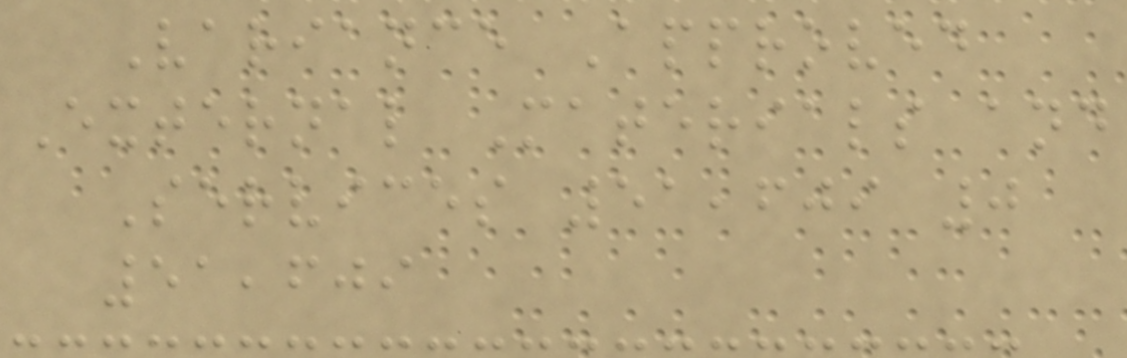Variance Approved
External Materials and
Services 51,609 0
51,609
